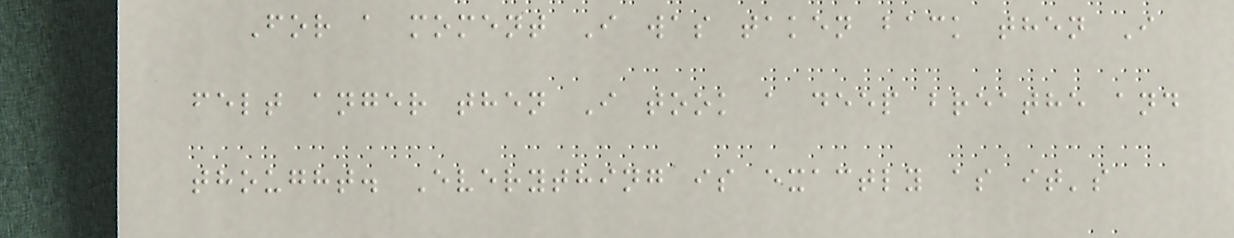For a moment I was taken back then I
felt anger then I took a deep breathe and
thought. Everything is exactly as it's
